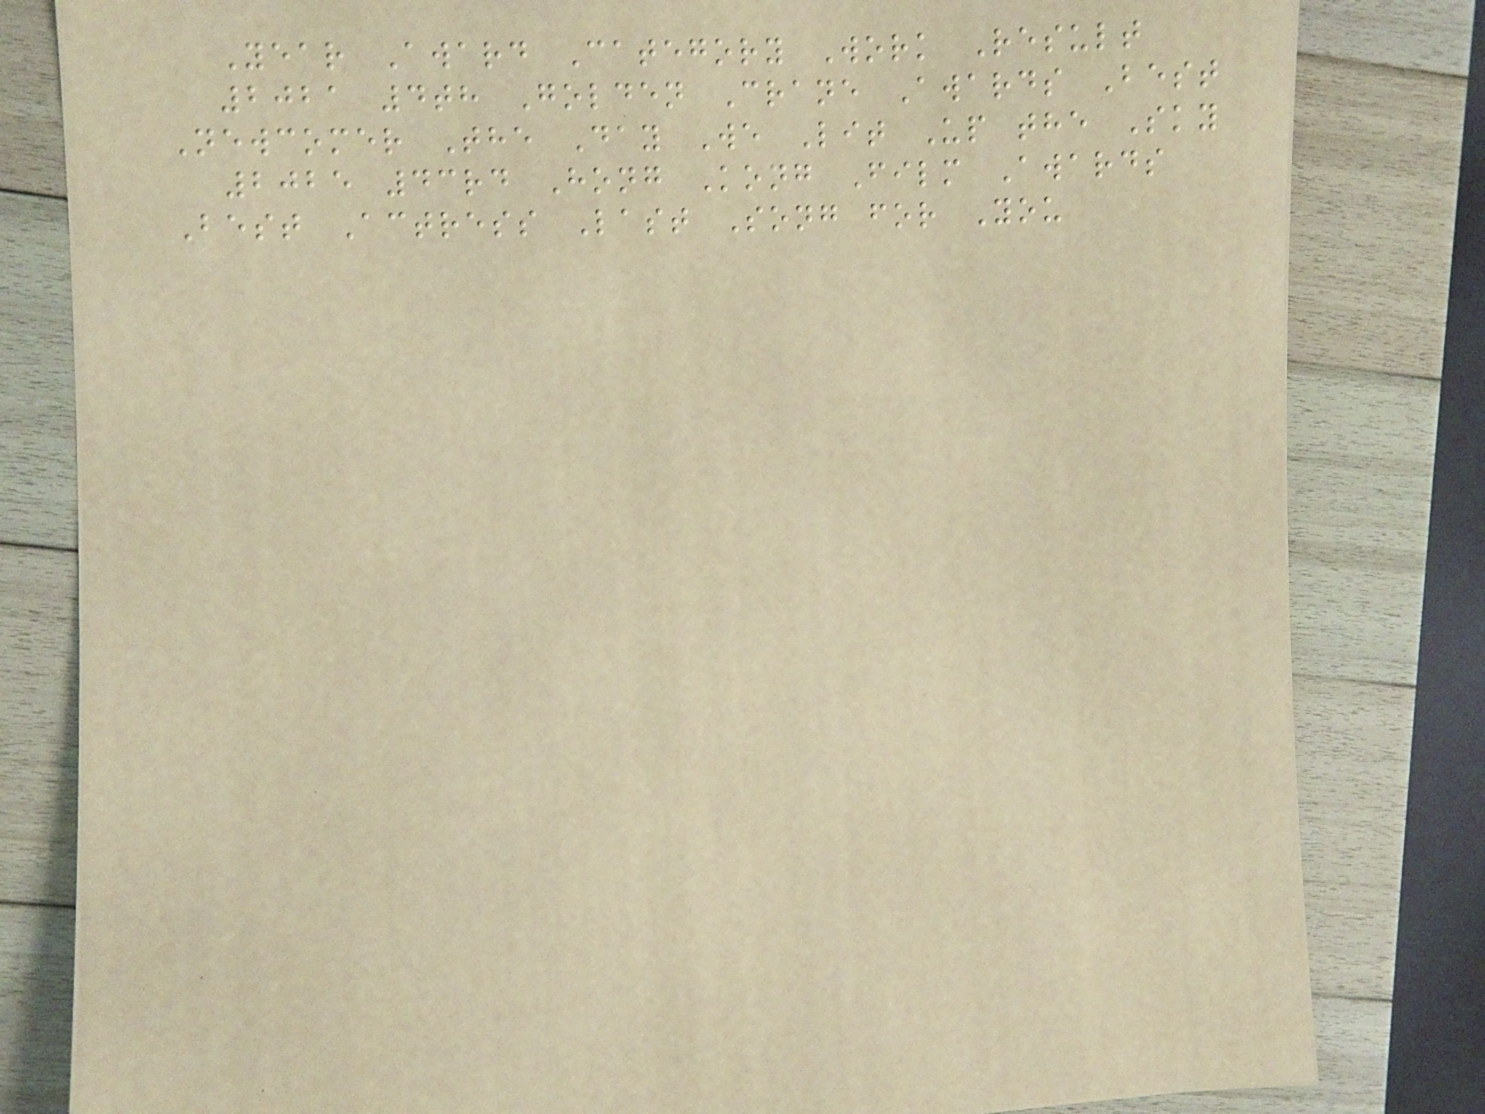Year Award Category Work Result
2021 4th Golden Crane Awards Best
Newcomer The Day We Lit Up the Sky
2025 43rd Hong Kong Film Awards
Best Actress Last Song for You
